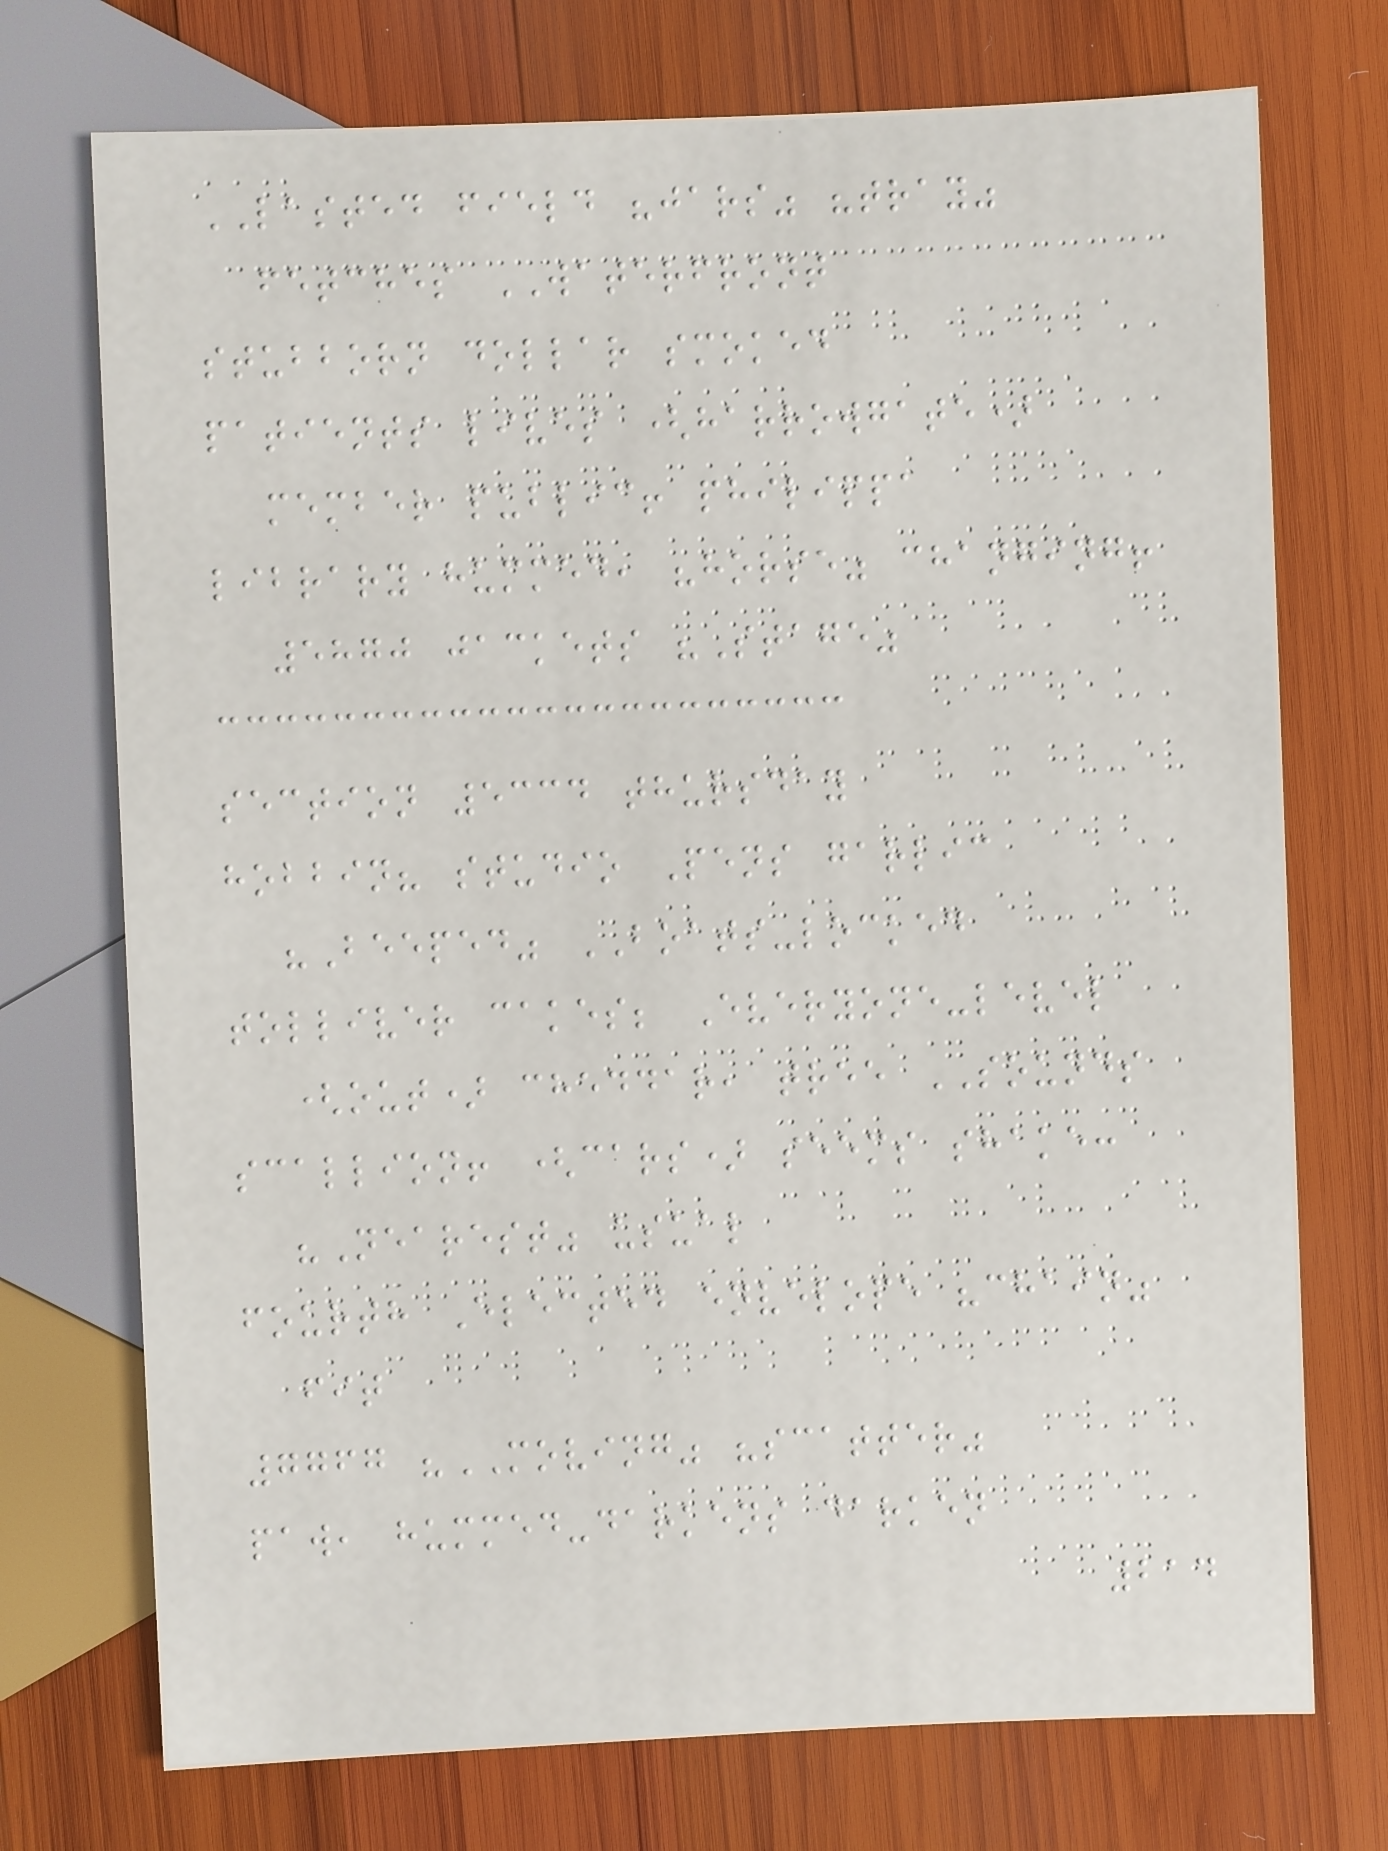LASTED field "jars" "tray"
fetches WATERFRONT
stubborn dollar smoked
patients lives (harrowgate)
member public! philippa
library hummed, "horse" changing!
5870 jackets "Stage"
section 5334 thursday
hobbin? studio Pens garlic
"Beeped" BOATS-locked
tolliver cakes; Everyone-level
(out) cheddar, tree SOUNDS
scallion! (cars) seems shake:
"Nearest" usual
fourth Elected envelope "chain"
fit
7767 "MOVING" "scatter"
paw, hummed-darkens darken
214
